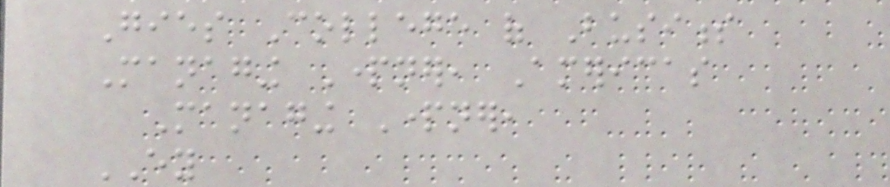Gies College of Business
Managing Partner, Americas
Managing Partner,
EY
